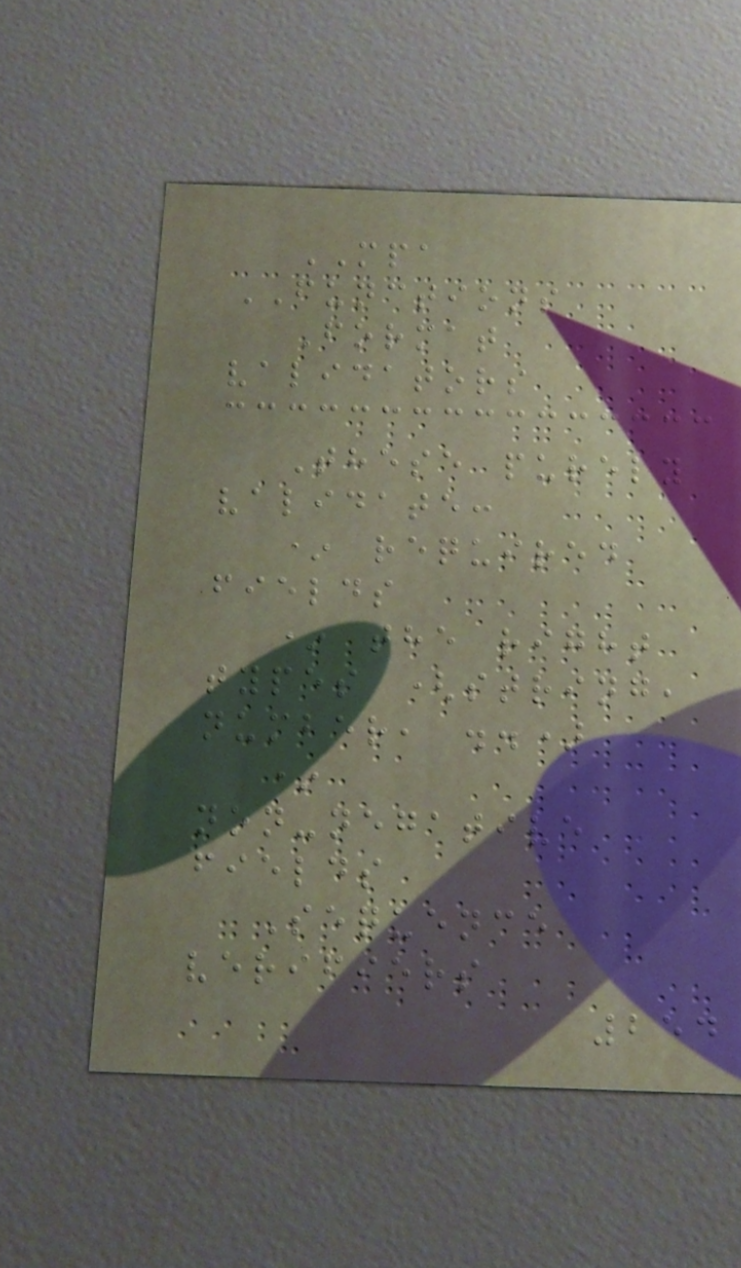MPA
FUNCTIONS
Format
validators
These purely
validate:
* required
fields
* the right
types (string,
number, ..)
*
non-negative
fields
Sequence
verifiers
254
